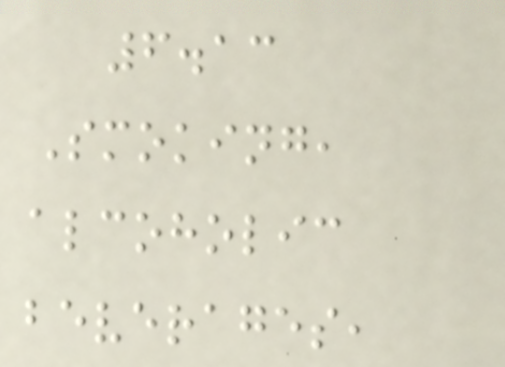6.13
Smoking,
alcoholic
beverages,
